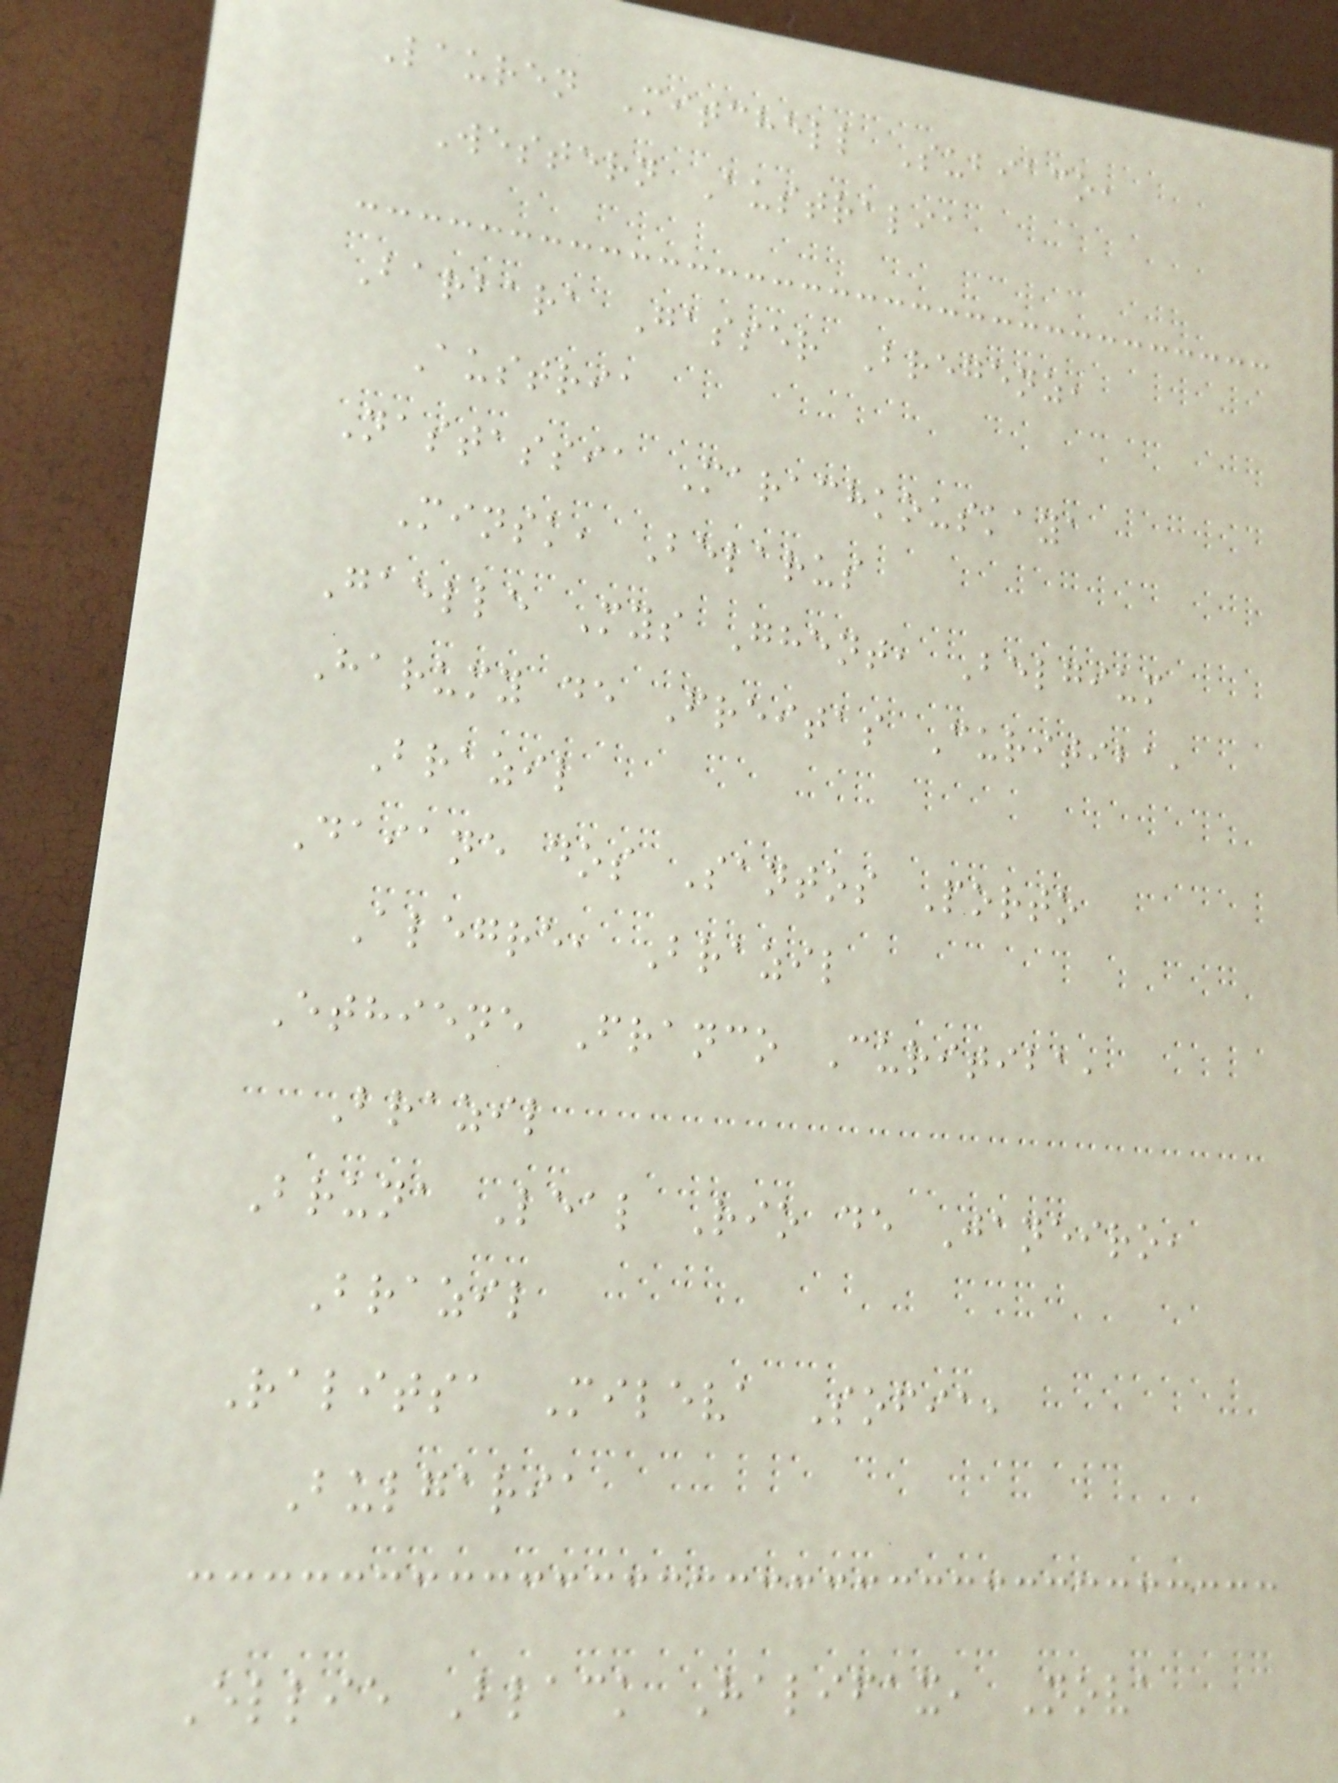Lauren Mitchell Subiaco,
Western Australia
Barbara Gasser Bregenz,
Austria
Nastassia Marachkouskaya
Minsk, Belarus
Gaelle Mys Ghent, Belgium
Harumy de Freitas Curitiba,
Brazil
Daiane dos Santos Porto
Alegre, Brazil
Ethiene Franco Curitiba,
Brazil
Bruna Leal Rio de Janeiro,
Brazil
Ralitsa Mileva Sofia,
Bulgaria
Ellie Black Halifax, Nova
